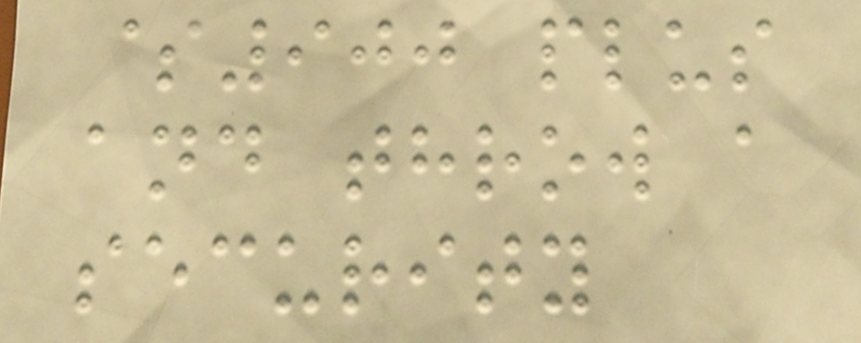$900 plus
and throw a
security
